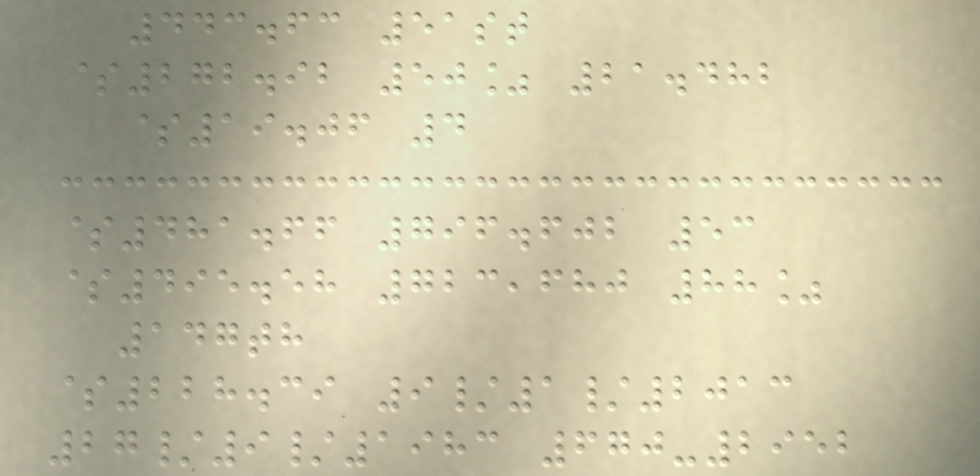443.63 51st
$272.92 50% 21.482
$19.06 4
$481.66 796.602 53
$495.58 723,680 88%
147th
$228.39 9/1/2013
27/9/1983 670-2952
